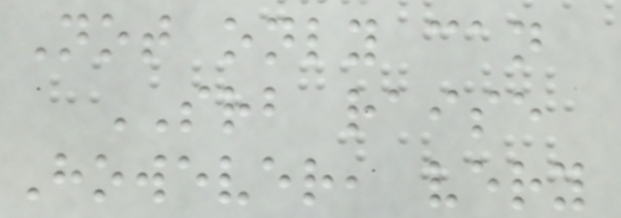Not only can
SRB raise
However, very
